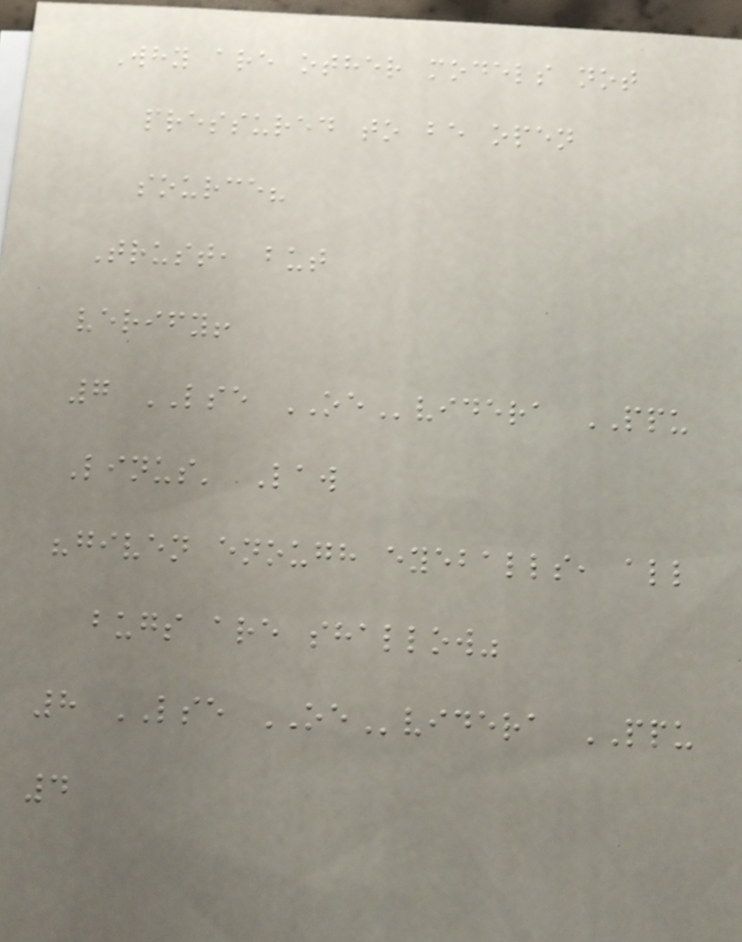Why are other models not
pressured to be open
source?
Trust, but
verify!
7 LSE OEvidera PPU
Linus' Law
"given enough eyeballs, all
bugs are shallow"
8 LSE OEvidera PPU
4
